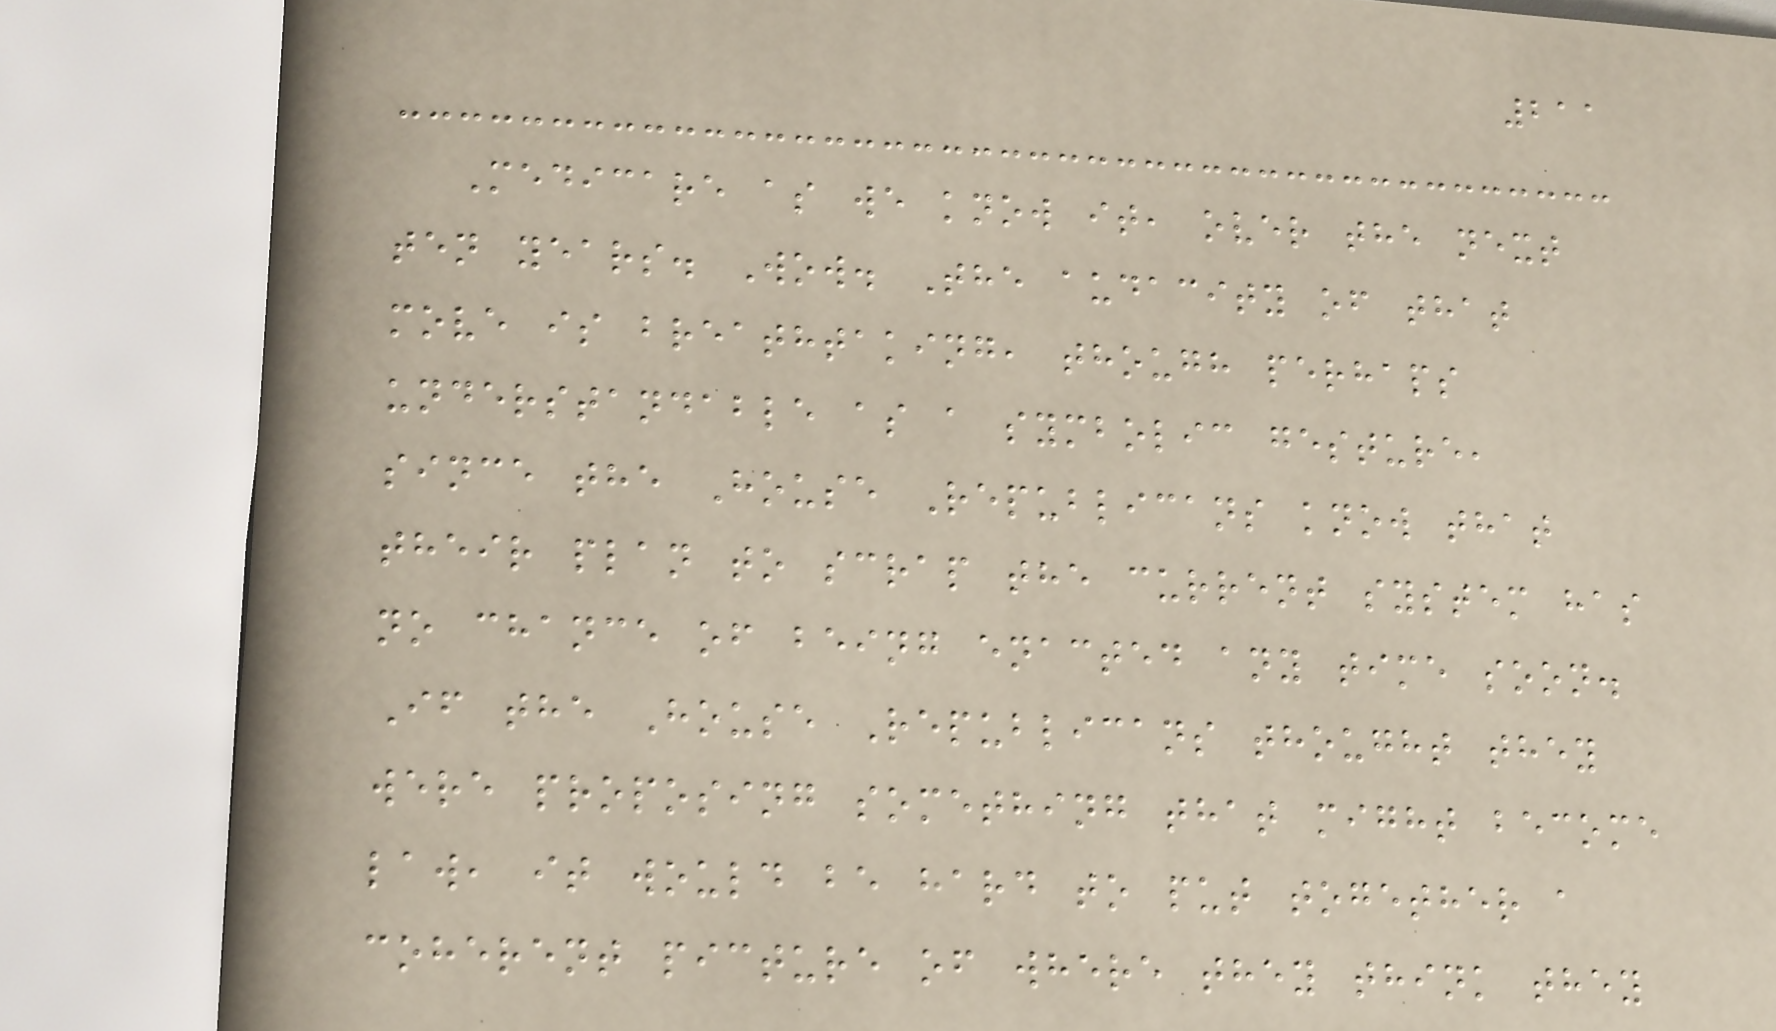211
Medicare as we know it, over the next
ten years. Wow. The audacity of that
move is breathtaking, though perhaps
understandable as a symbolic gesture,
since the House Republicans know that
their plan to scrap the current system has
no chance of being enacted any time soon.
If the House Republicans thought they
were proposing something that might become
law, it would be hard to put together a
coherent picture of where they think they
